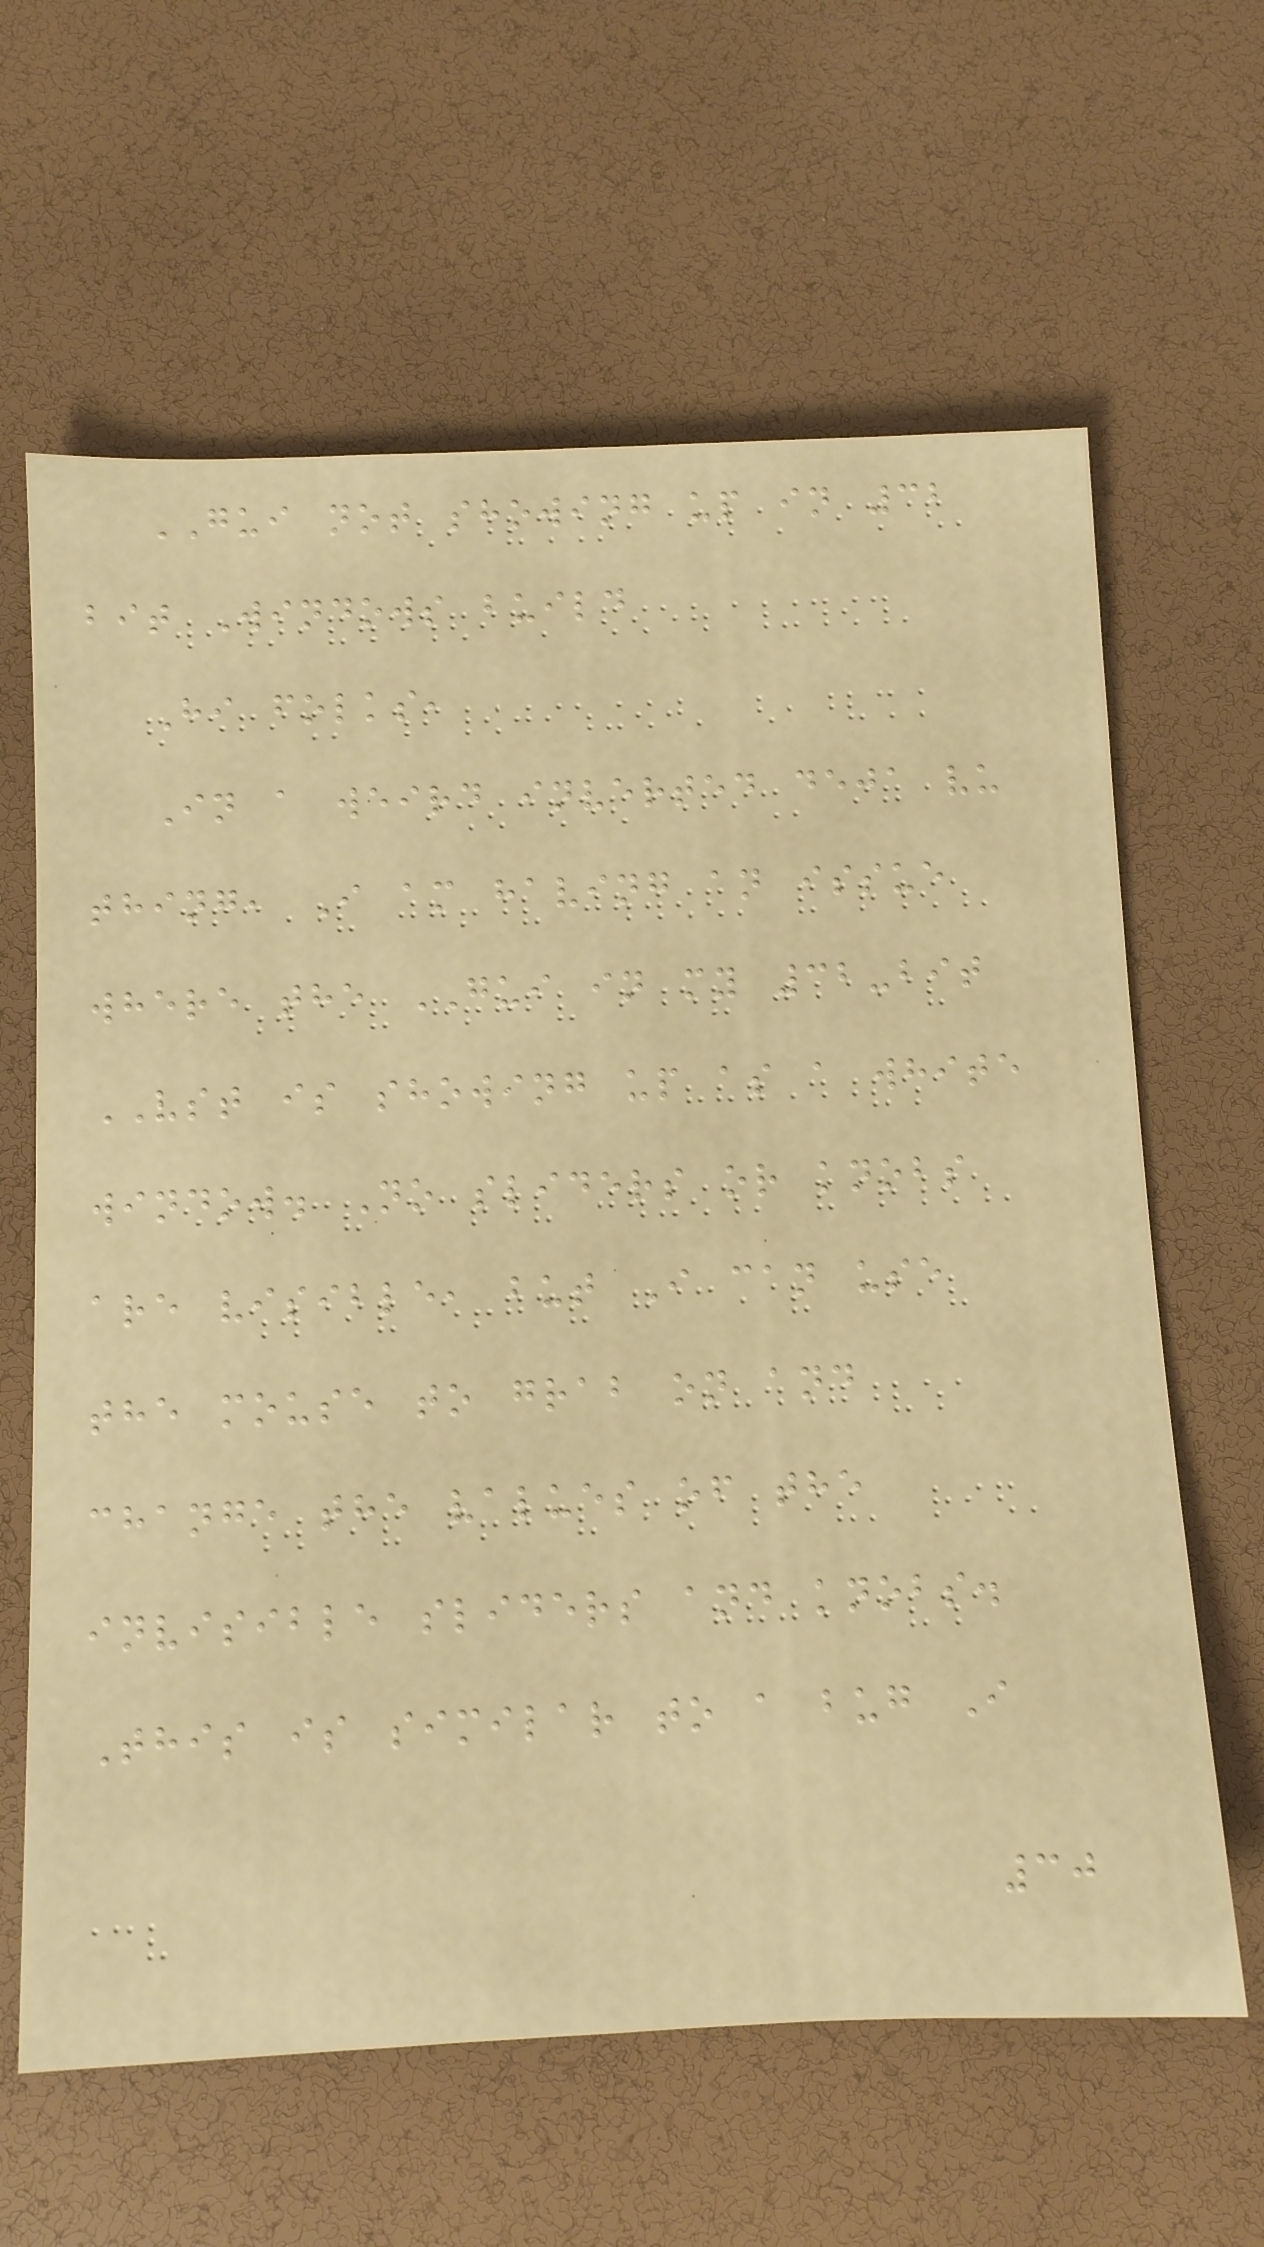GUI not showing up in 32
bit Windows build
Hi folks,
In a weird inverted deja vu
thing, I am having an issue
where the GUI in my 32-bit
VST is showing up as a white
window. No sliders or knobs
are visible, but I can use
the mouse to grab on and
change the values of the
invisible sliders and knobs.
This is similar to a bug I
30
